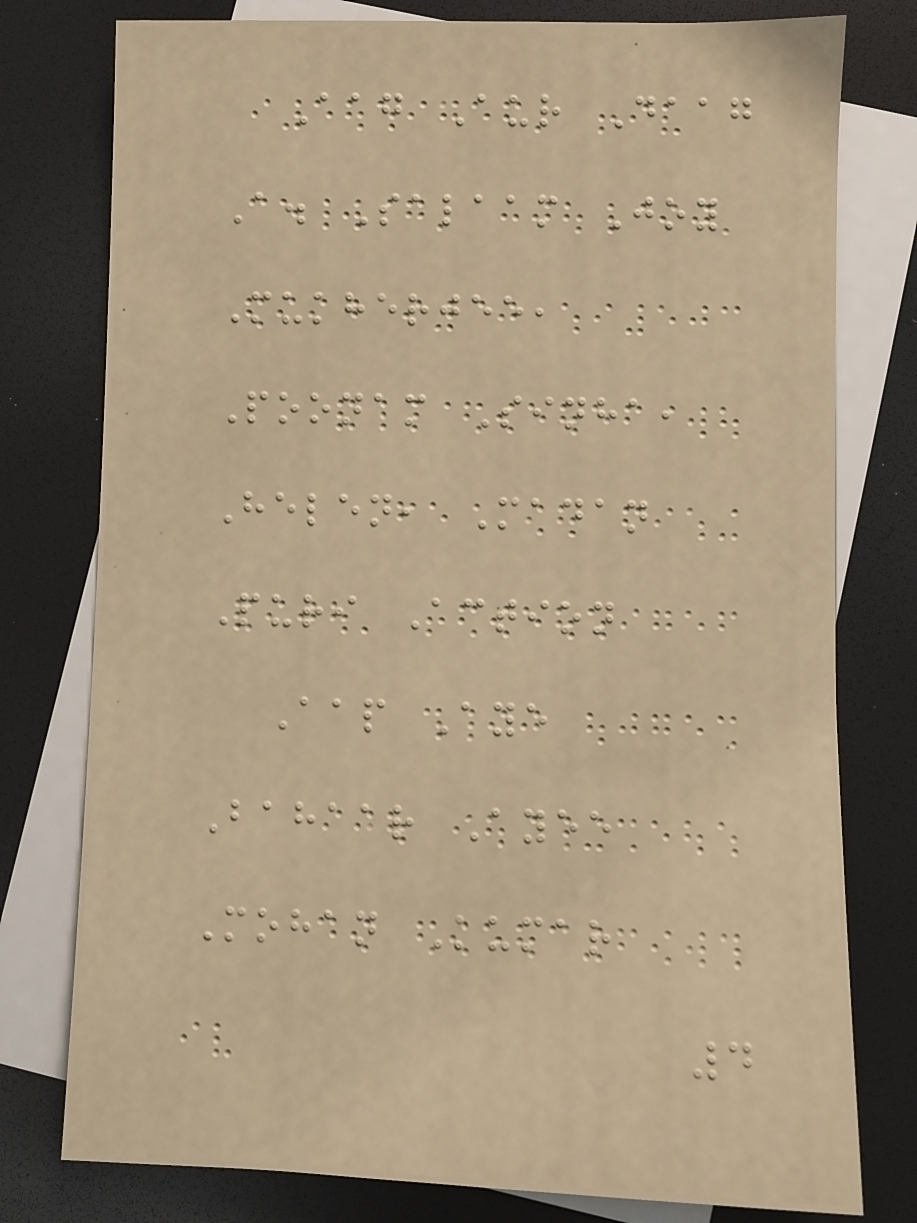Aag Aur Daag
A. Salaam Joy
Mukherjee,
Poonam Sinha,
Helen, Madan
Puri Action
Aap Aye
Bahaar Ayee
Mohan Kumar
4
